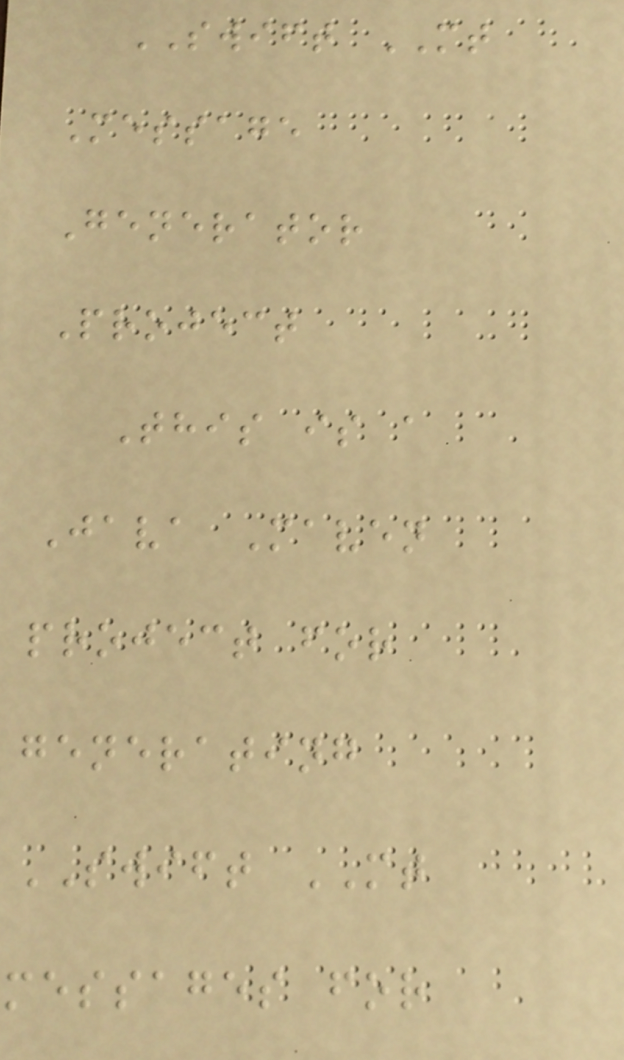SWIFT MT
Message
Generator
Project
This is a
Java Maven
project for
generating
SWIFT MT
messages for
